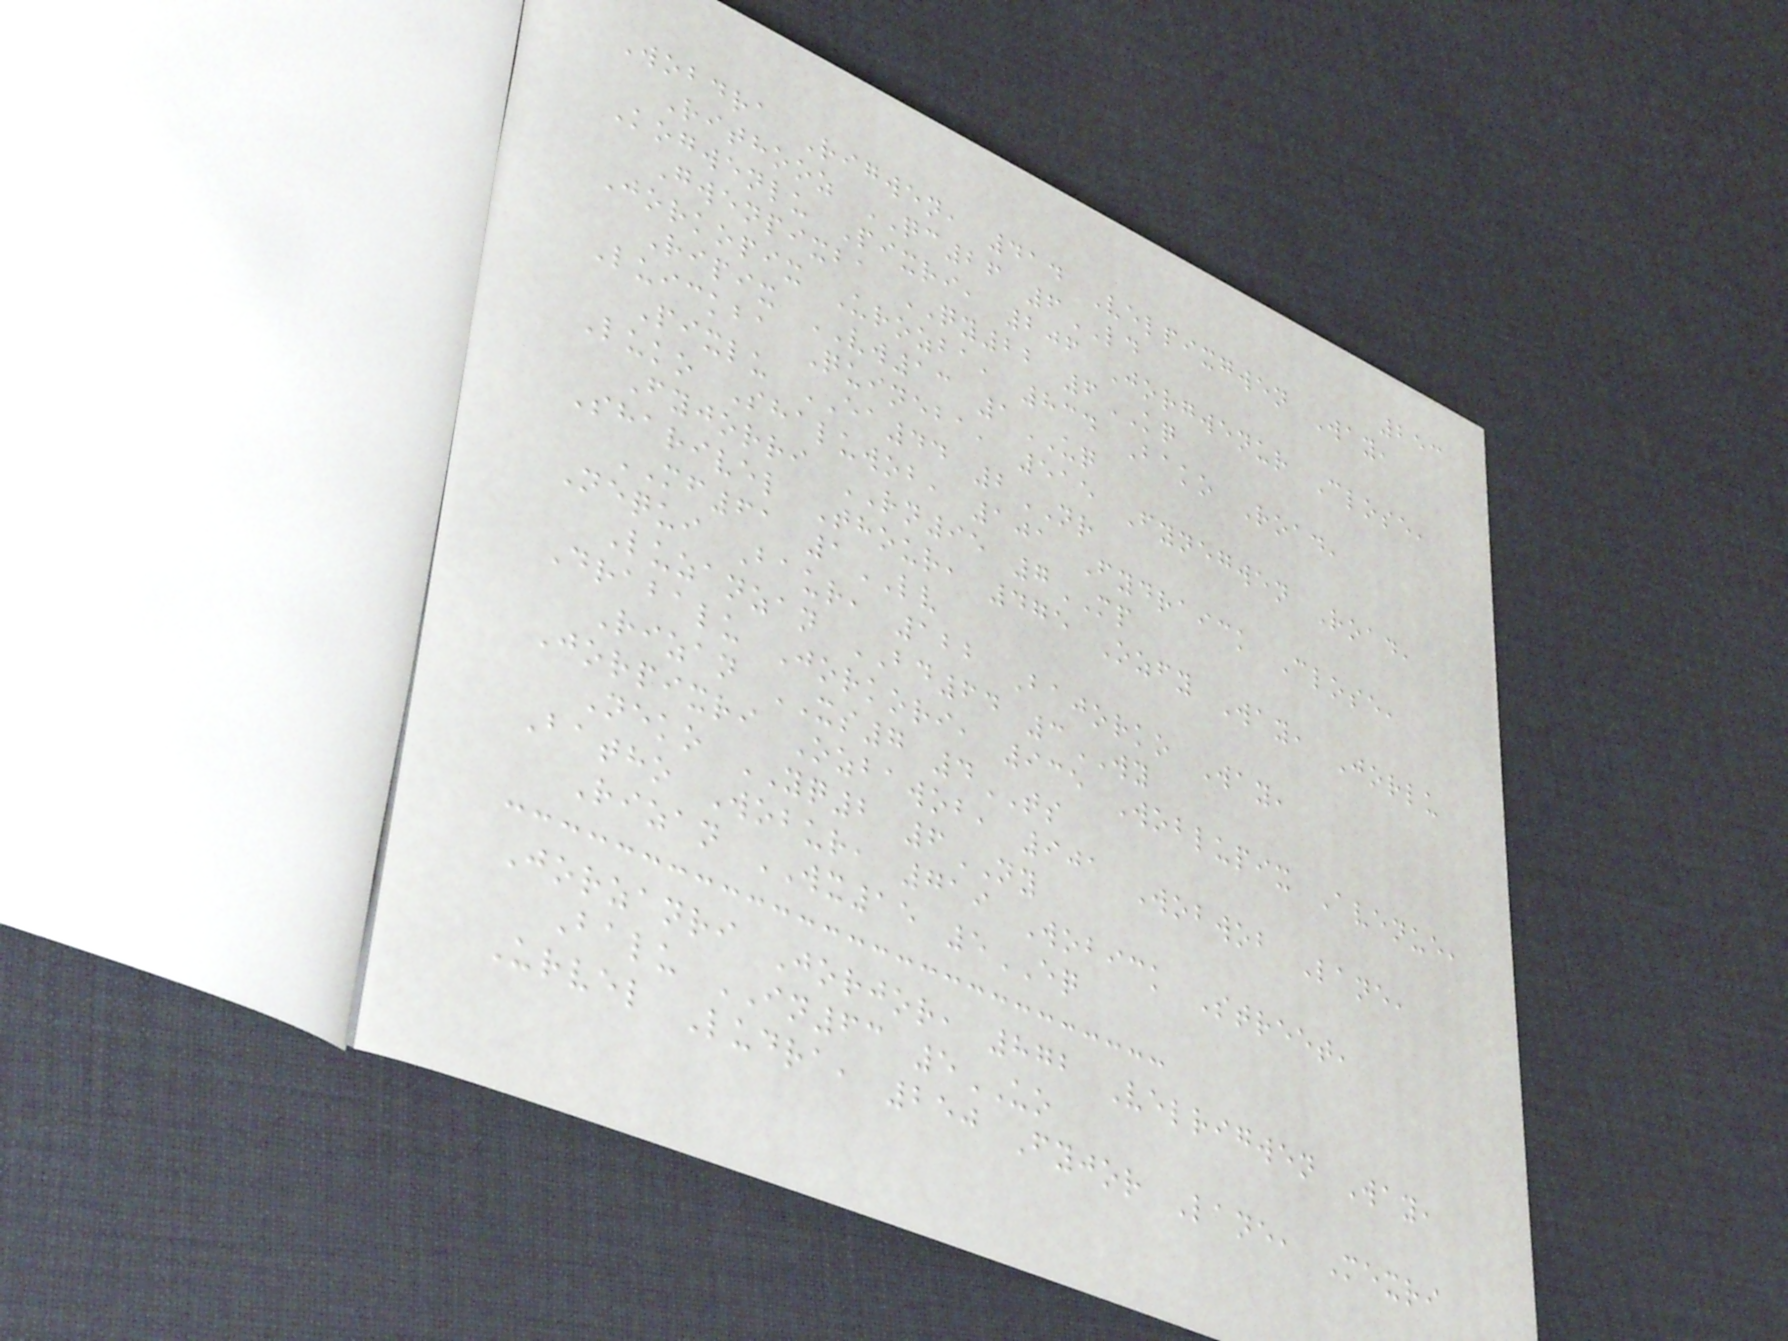253
Wobdra Rigwen, 414 Velpixgwen Way,
Rithooz QC26 6LD
Kogwenlu Pixri, 206 Jorgwenur Close,
Gwenpixba QY22 6KQ
Jorkopix Urozba, 834 Bako Road,
Ripix VW13 1UQ
Luickba Quineba, 515 Fynegwen Road,
Pixlu EA44 2NR
Luko Shaluwob, 101 Fydraick Close,
Fyjorri RN95 7MP
Sharivel Thour, 475 Ozfy Way, Jorlu
MF61 1LV
Nequi Baur, 122 Bajorko Way,
Luzanzan BD64 3WY
Drabalu Jorkori, 935 Woblupix Avenue,
Rizan XS7 4TS
Jorpixri Ozbawob, 901 Wobwob Lane,
Neko YQ2 6NY
Batho Wobur, 719 Wobick Street,
Rizan WX15 5EQ
Jorzanri Jorjor, 872 Velrigwen Way,
Balu IN63 5UO
Urvel Ludra, 250 Fyjor Lane, Mexri
